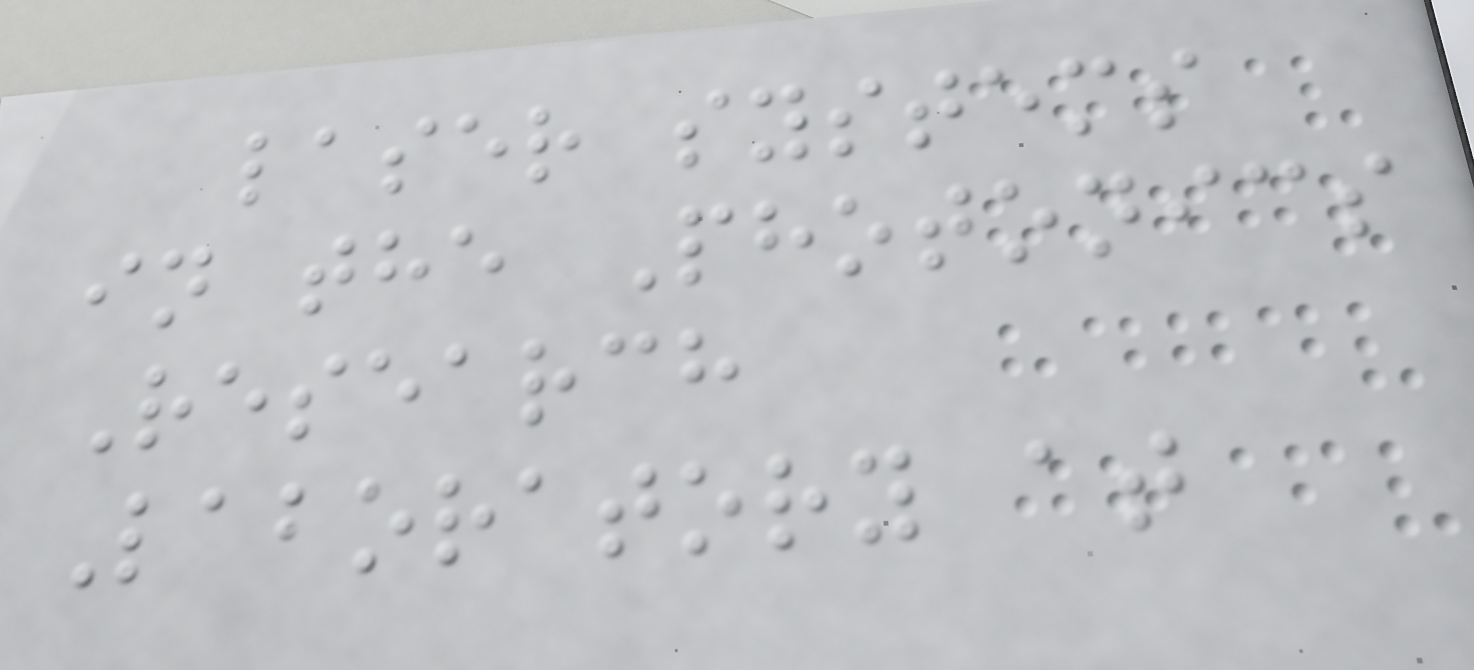laser systems
in the Photonics
Research
Laboratory at
